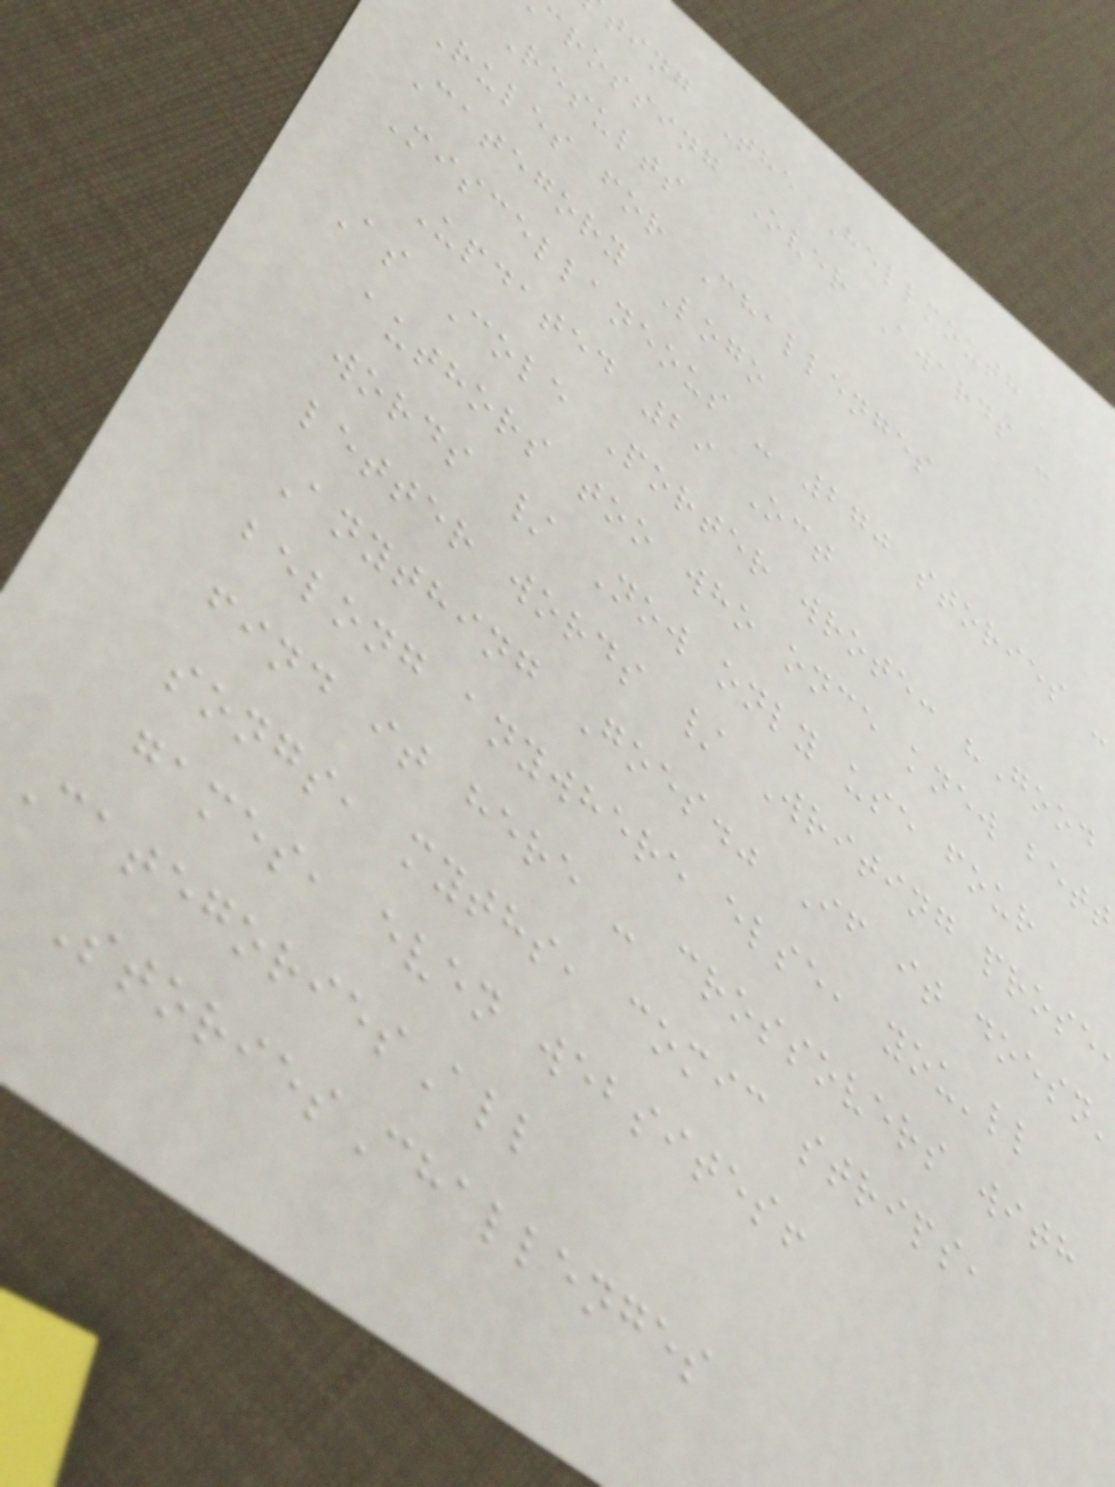ting The Hellmouth
crossing Over Awards -
Results
Rules for Challenges
Category Logo
Miscellaneous - 270 stories -
Updated 29 Oct
As Cole Porter wrote: "Good
authors too who once knew bett
words / Now only use four
letter words / Writing prose
Anything Goes." If it doesn
belong anywhere else, you'll
find it here - crossovers with
songs, myths, comic strips,
games, even websites!
CategoriesAll
StoriesChallenges
